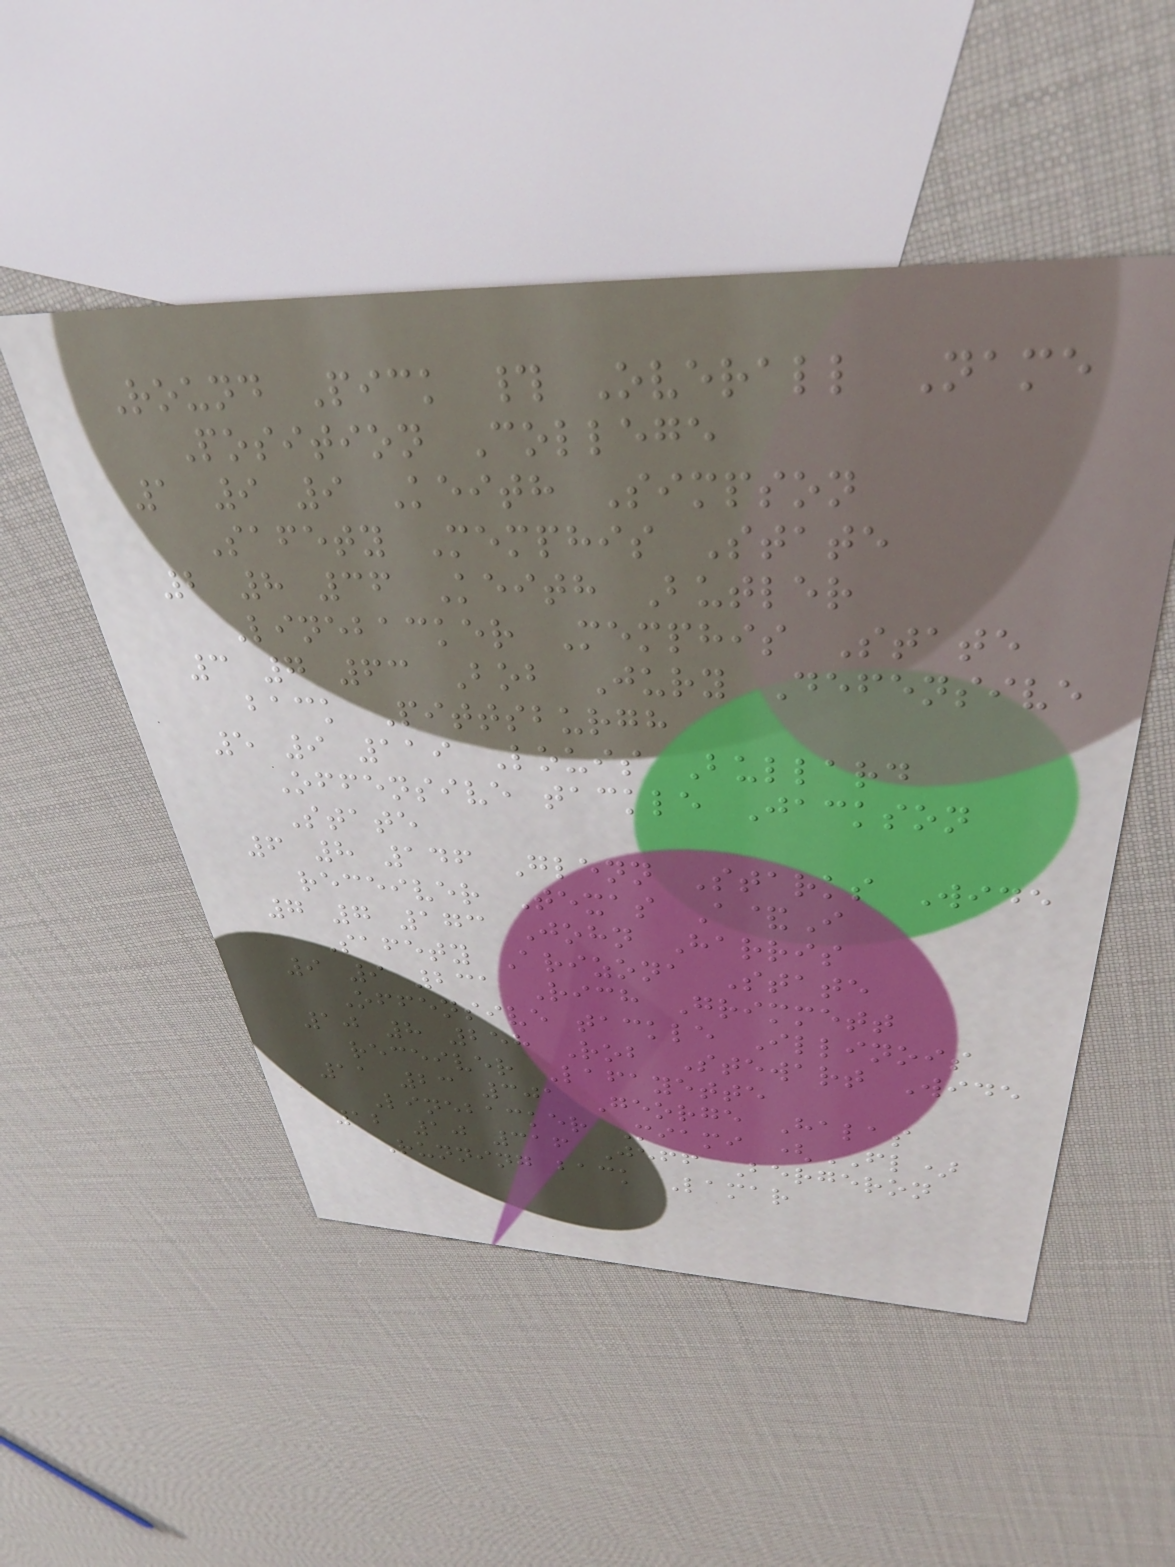Round Pick # Overall Name
Position College
1 9 9 Keith Simpson
Safety Memphis State
2 8 36 Keith Butler
Linebacker Memphis State
3 7 63 Bob Jury Defensive
back Pittsburgh
5 9 119 Louis Bullard
Offensive tackle Jackson
State
6 8 146 Glenn Starks Wide
receiver Texas A&I
7 7 173 John Harris
Safety Arizona State
9 9 231 Rich Grimmett
Offensive tackle Illinois
10 8 258 Rob Stewart Wide
receiver Lafayette
11 23 301 George Halas
Linebacker Miami (FL)
12 10 316 Jeff Bergeron
Running back Lamar
